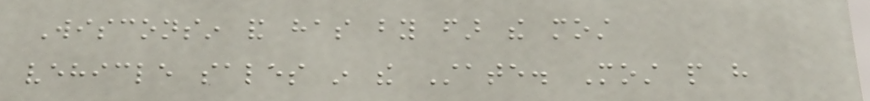Wisconsin and has by far the most
vehicle sales in the State. Most people have
